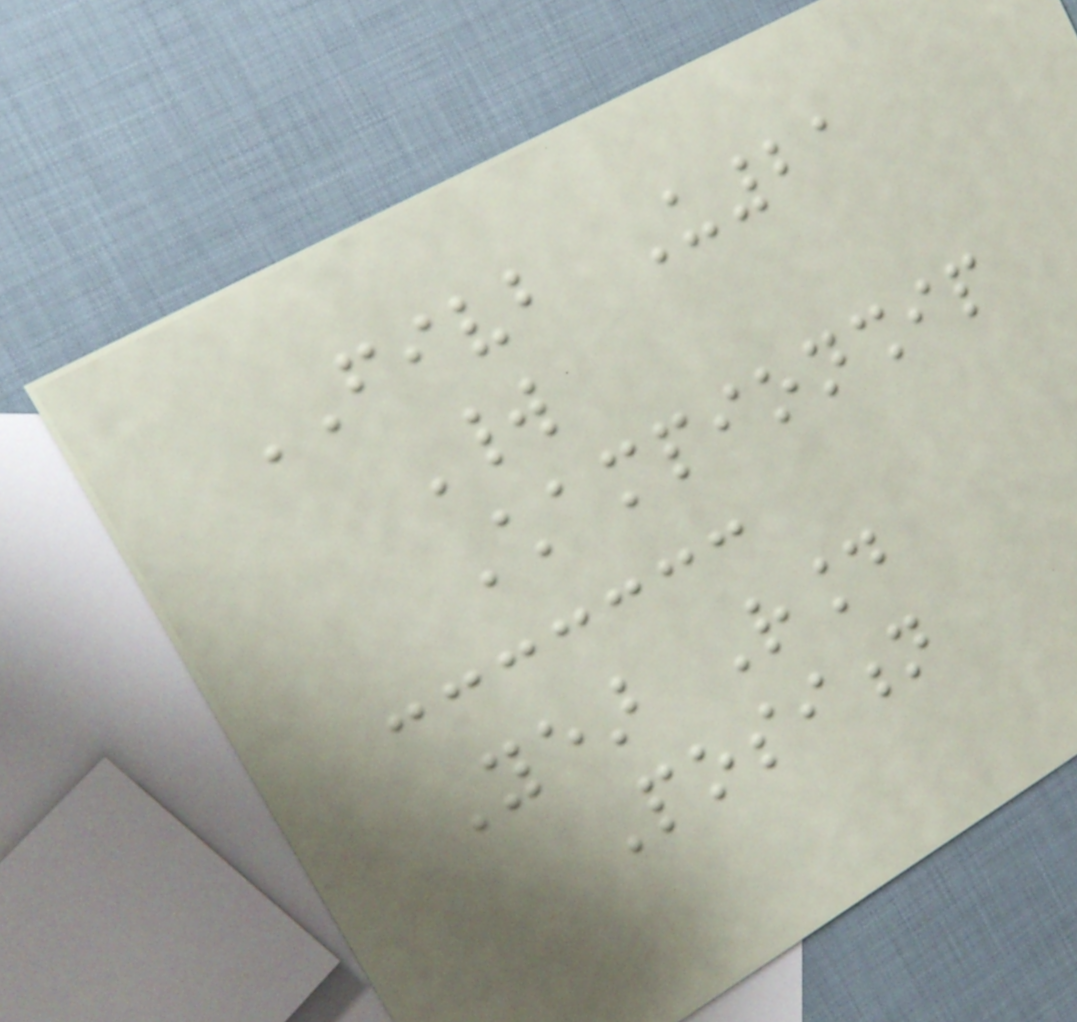FIVB U21
World
Championship
Year Round
Position
